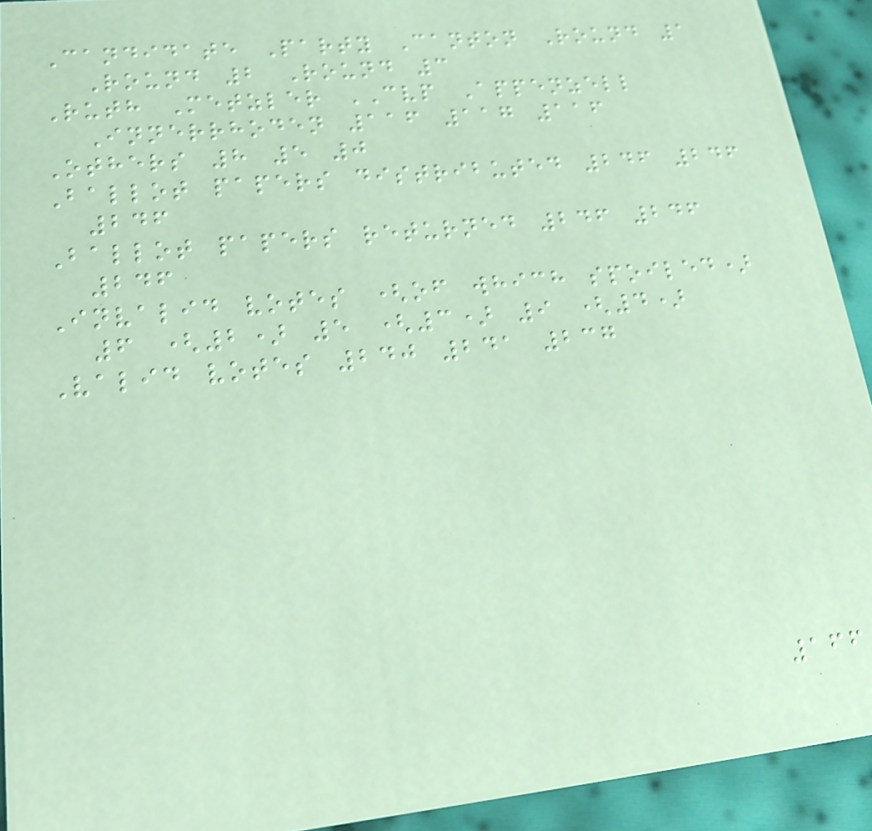Candidate Party Canton Round 1
Round 2 Round 3
Ruth Metzler CVP Appenzell
Innerrhoden 116 117 116
Others 8 5 0
Ballot papers distributed 246 246
246
Ballot papers returned 246 246
246
Invalid votes (of which spoiled)
6 (2) 5 (3) 9 (4)
Valid votes 240 241 237
166
